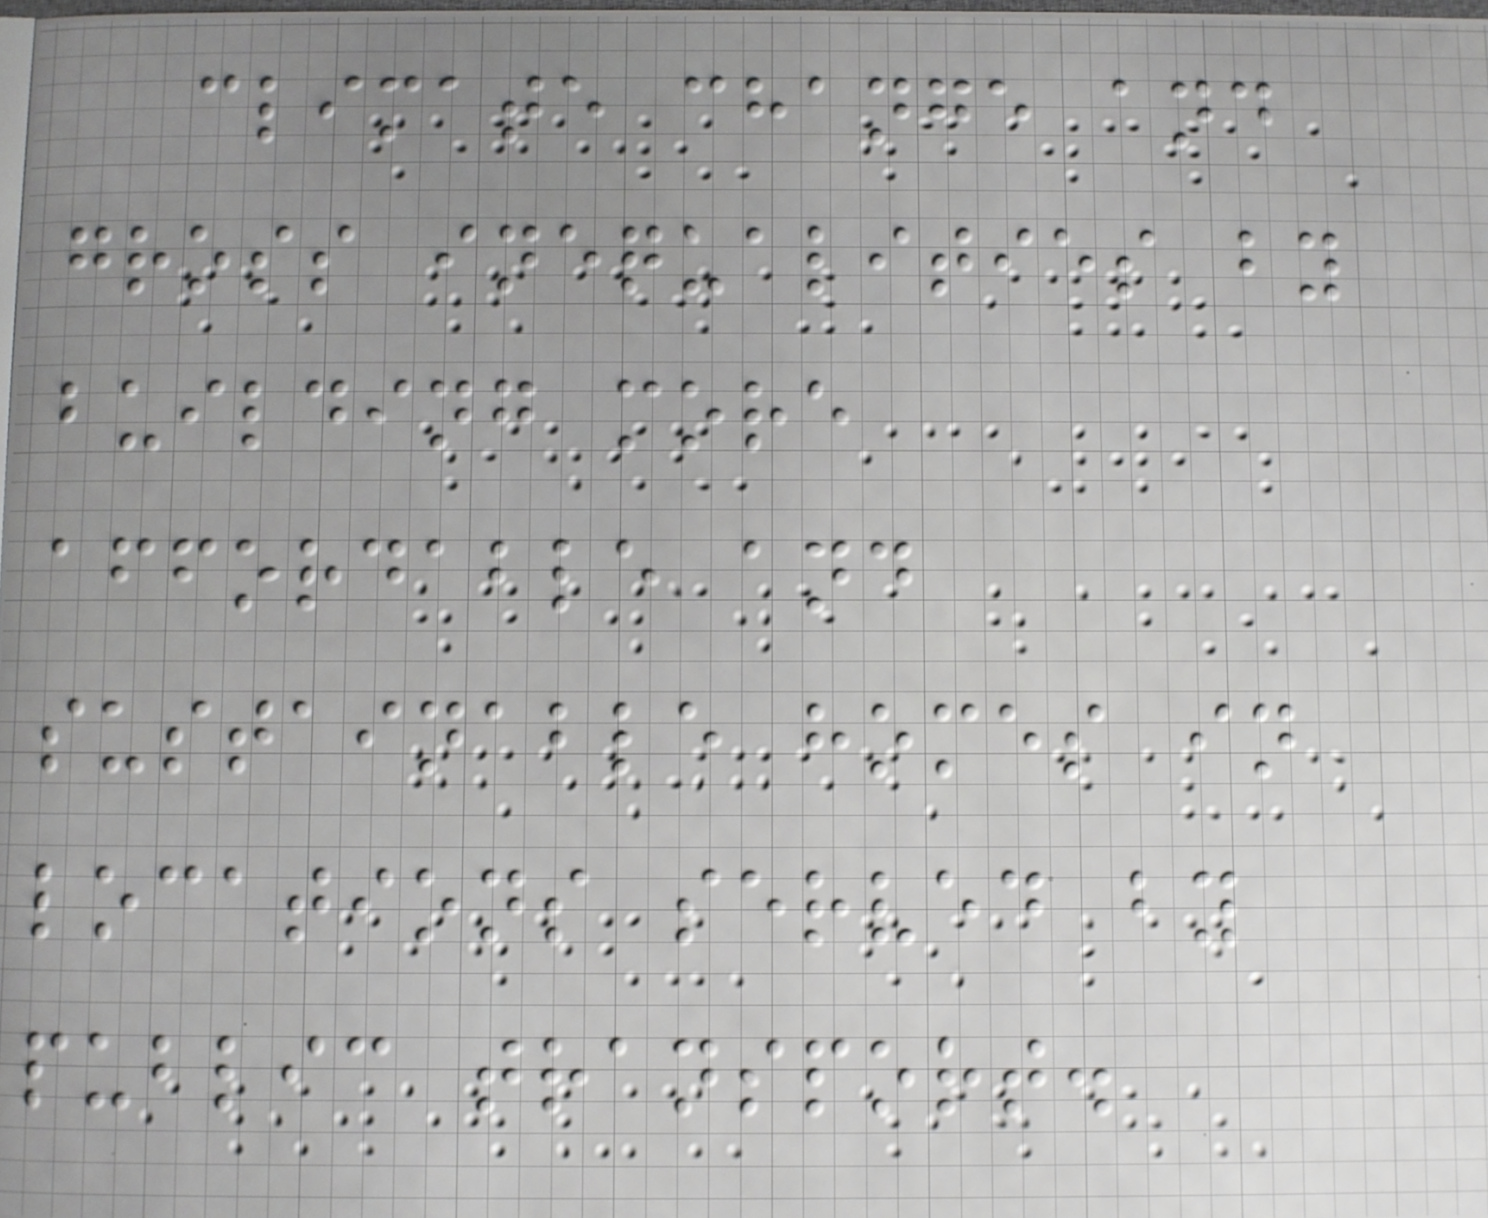climate change and
gross inequalities by
building more
affordable and
sustainable homes in
locations served by
public transport.
